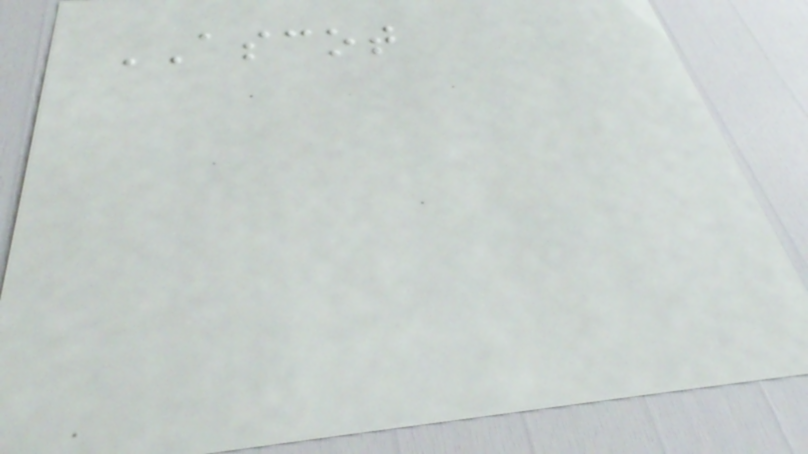ASCOT
